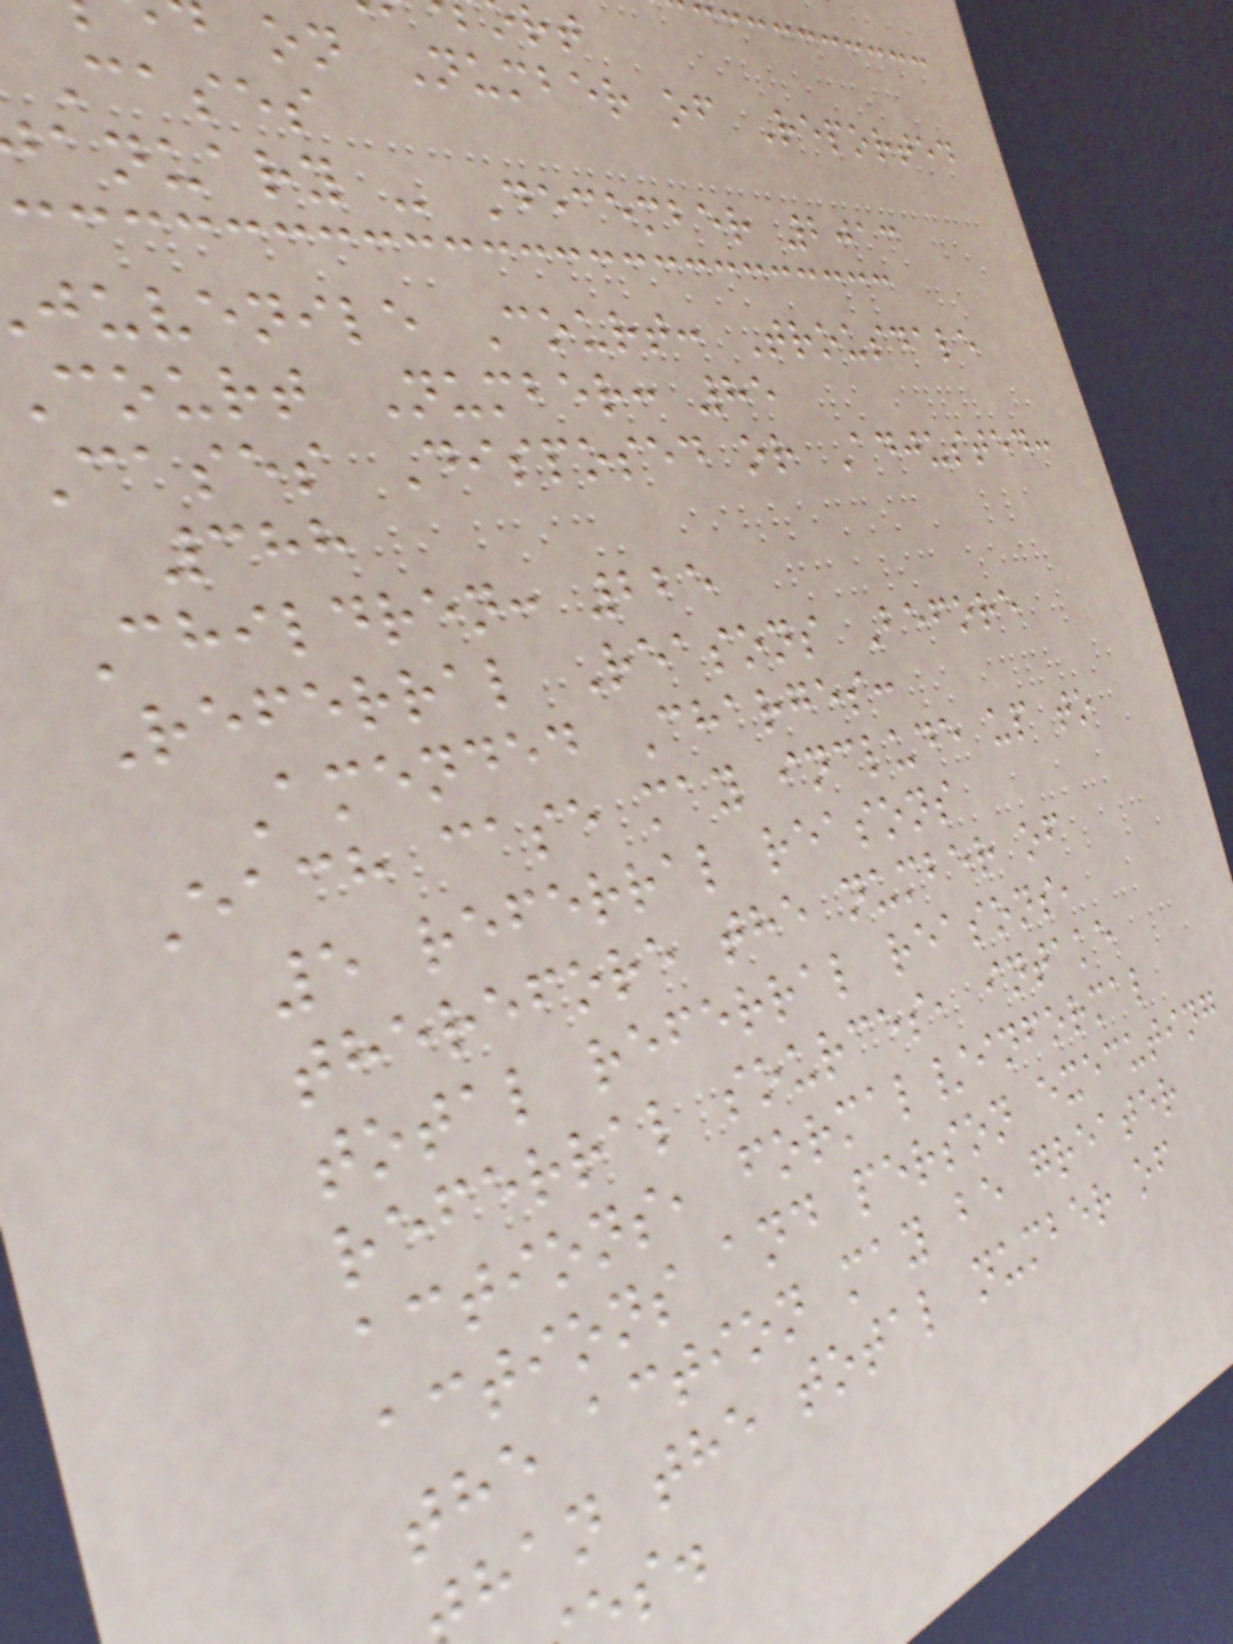on Number of Reported
Cases
anuary - December 2013
juvenile Court: Trousdale
court Number: 85
Cases Disposed or Adjusted:
388
Children: 225
Referral Reasons Before
Amended Charges:
Each case may include up to
5 referral reasons
therefore the number of
total referral reasons,
referral sources, intake
actions, formal/informal
actions and person executing
the action may be greater
han the total number of
